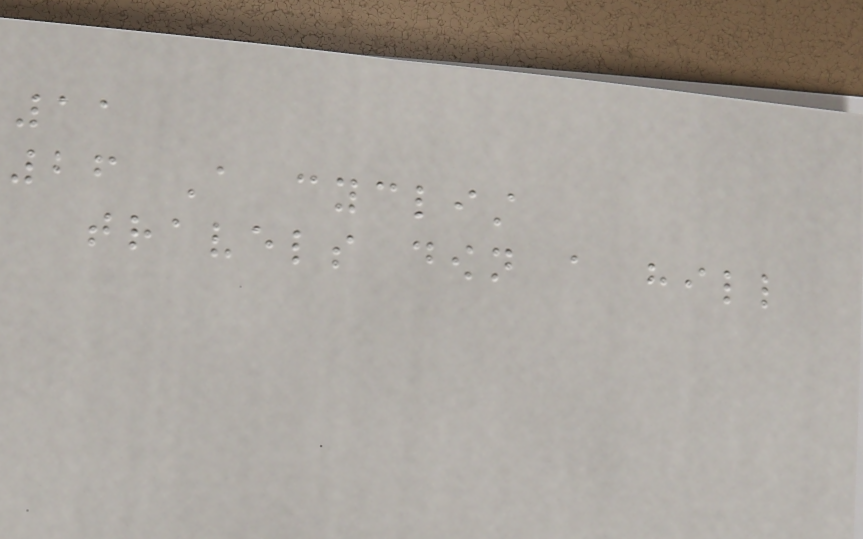11
26 A cyclist
travels down a hill
